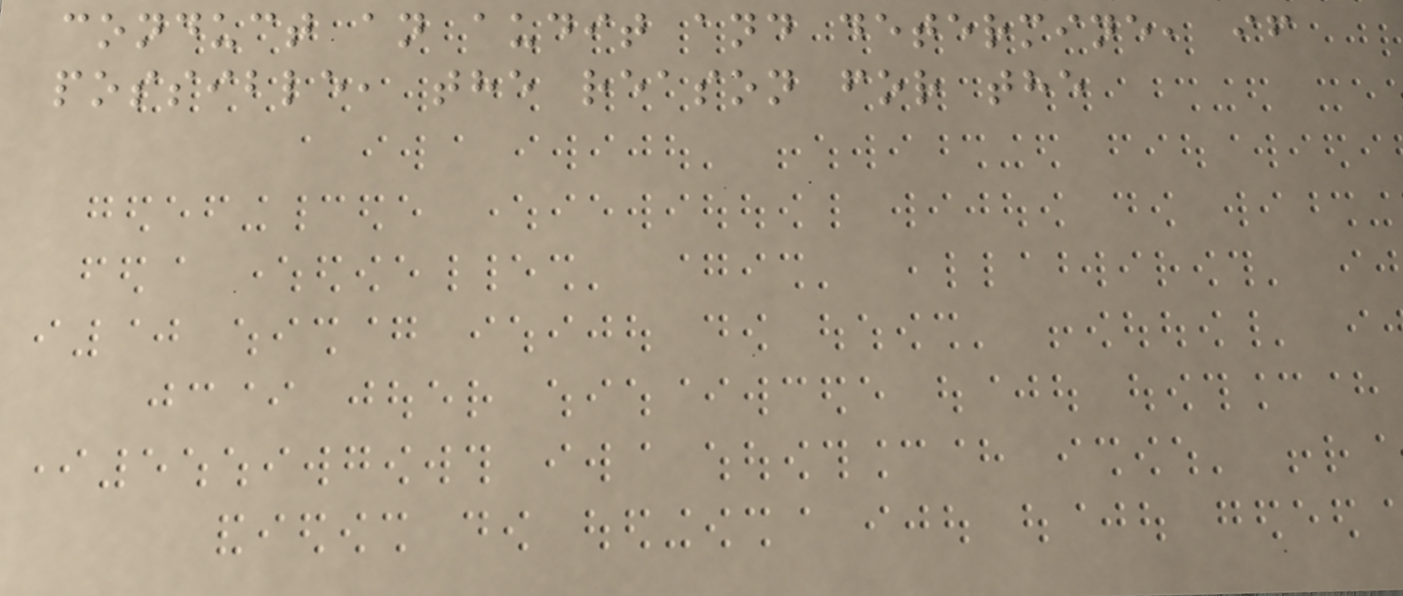conduct an audit and determine, if
possible, the reason for the
